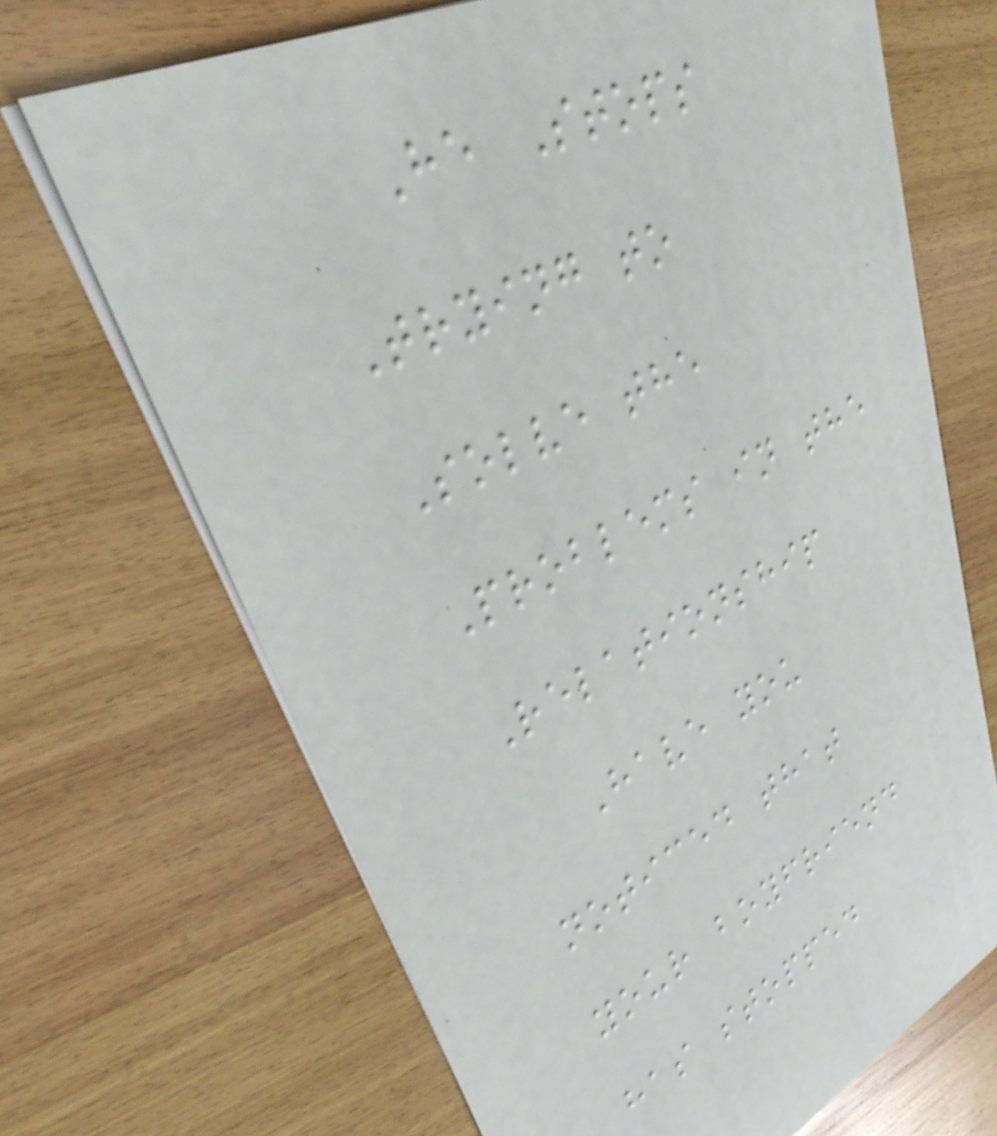He Stops
Trying to
Solve the
Problems in the
Relationship
Have you
noticed that
your boyfriend
has stopped
